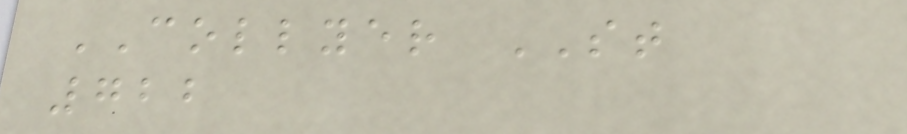COLLYER ST
722
